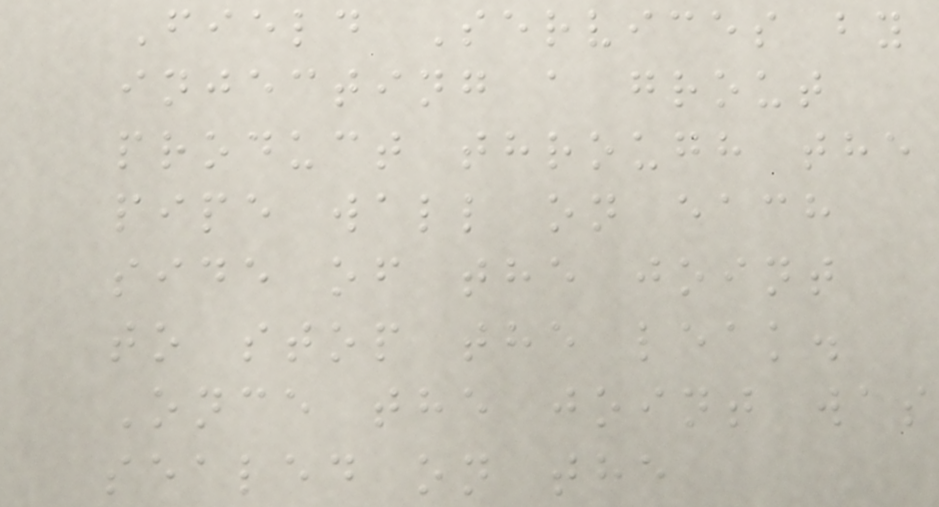Field Services by
injecting a grout
product through the
pipe wall on each
side of the joint
to stop the leak.
Once the joint was
sealed on the
